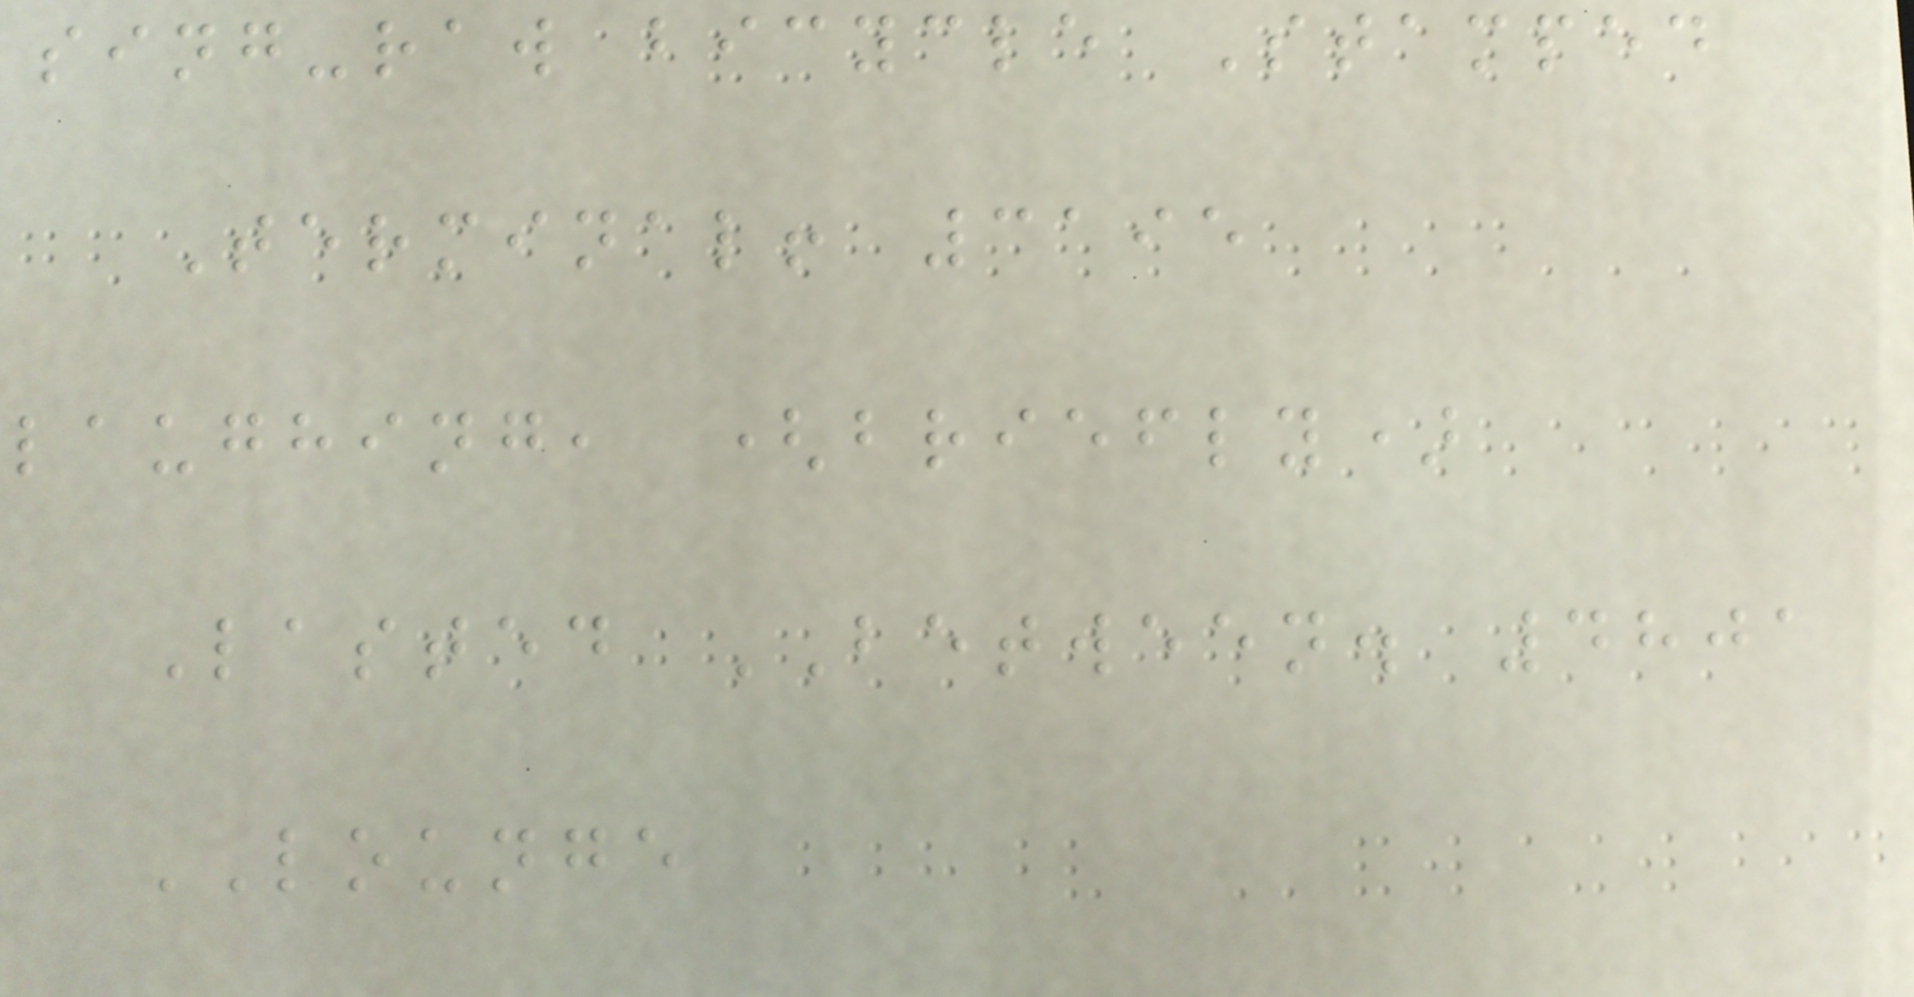sing-raw bicycle Stamped
Terminal! 3195
laughing, (briefly)
Lasted BETWEEN. 4801
LOUNGE
